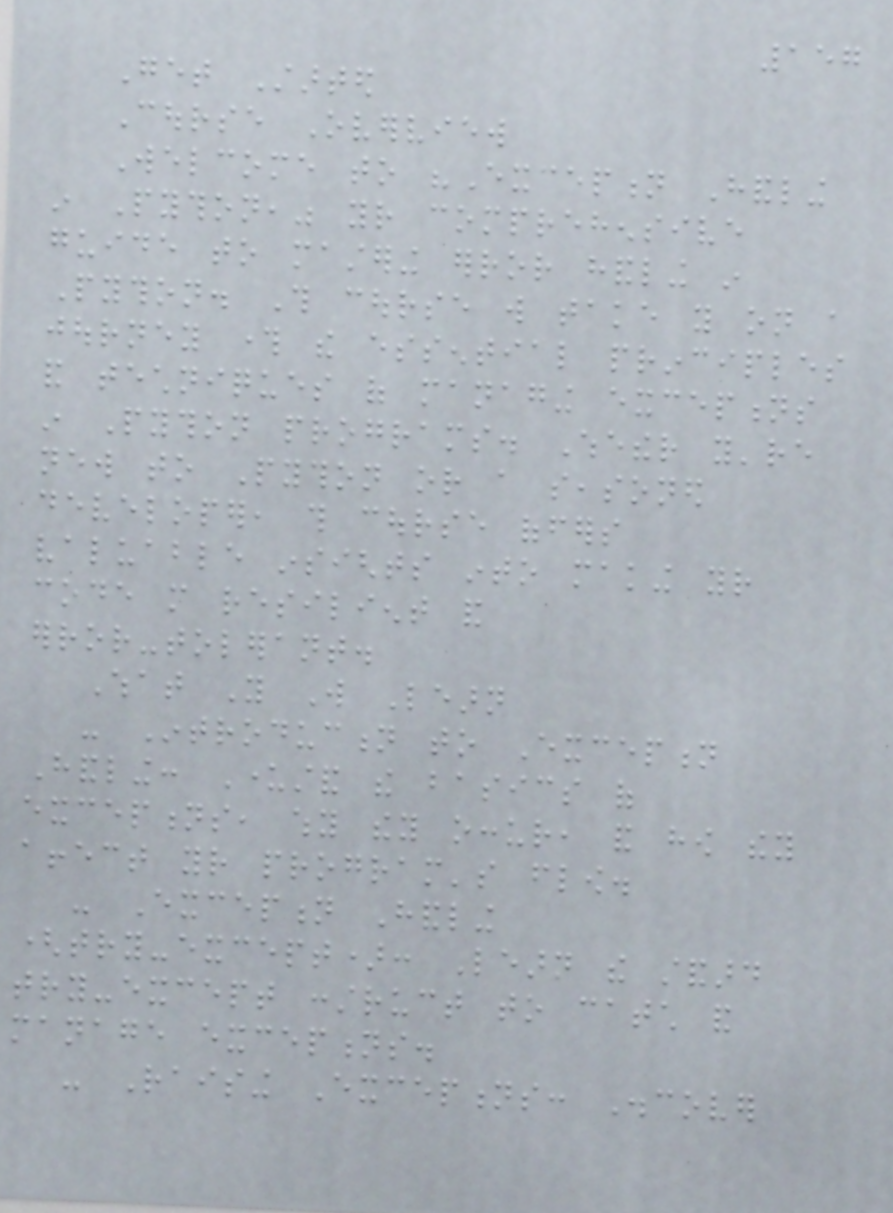157
Get Started
Course Overview
Welcome to "Exception Handling
in Python," your comprehensive
guide to mastering error handling in
Python. This course will take you on a
journey through the essential principles
and techniques of managing exceptions
in Python programs. Whether you're
new to Python or a seasoned
developer, this course offers
valuable insights into making your
code more resilient and
error-tolerant.
What You Will Learn
- Introduction to Exception
Handling: Understand the basics of
exceptions, why they occur, and how they
affect your program's flow.
- Exception Handling
(try-except): Learn the standard
try-except construct to catch and
manage exceptions.
- Raising Exceptions: Discover
